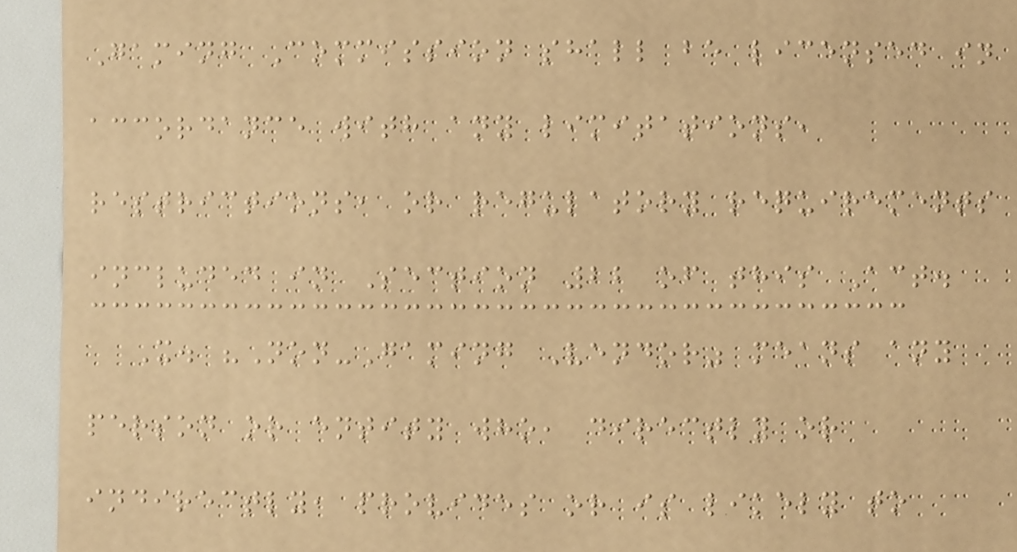Gaming Commission shall be licensed in
accordance with any limitations,
restrictions, or regulatory requirements
included in Section 22 of this Act.
X. "Non-Gaming Vendor" means any
person or entity who, directly or
indirectly, provides or is likely to
